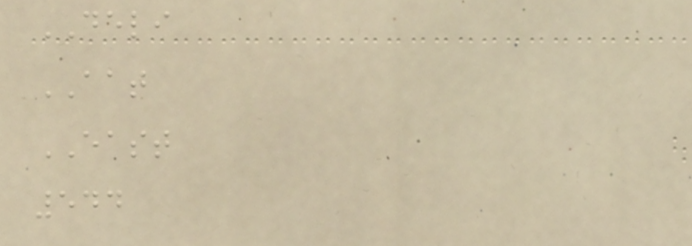DELI
AAT
EAST
544
